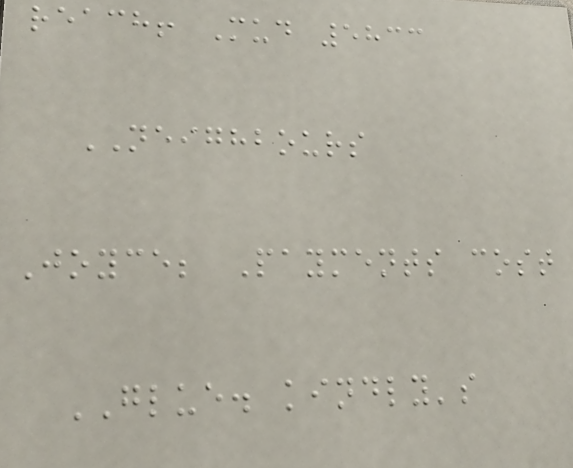reach! Mud 5833
NEIGHBOURS
Joyce; Payments cost
GLUE. kindly's
